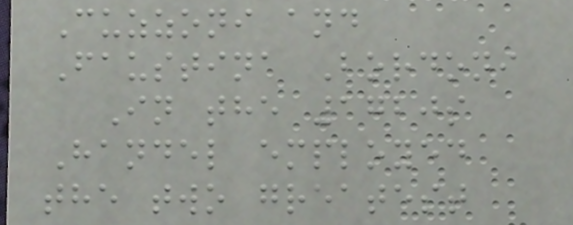Cuzzoni and
Faustina Bordoni
In the 1720s
Handel employed
the two greatest
